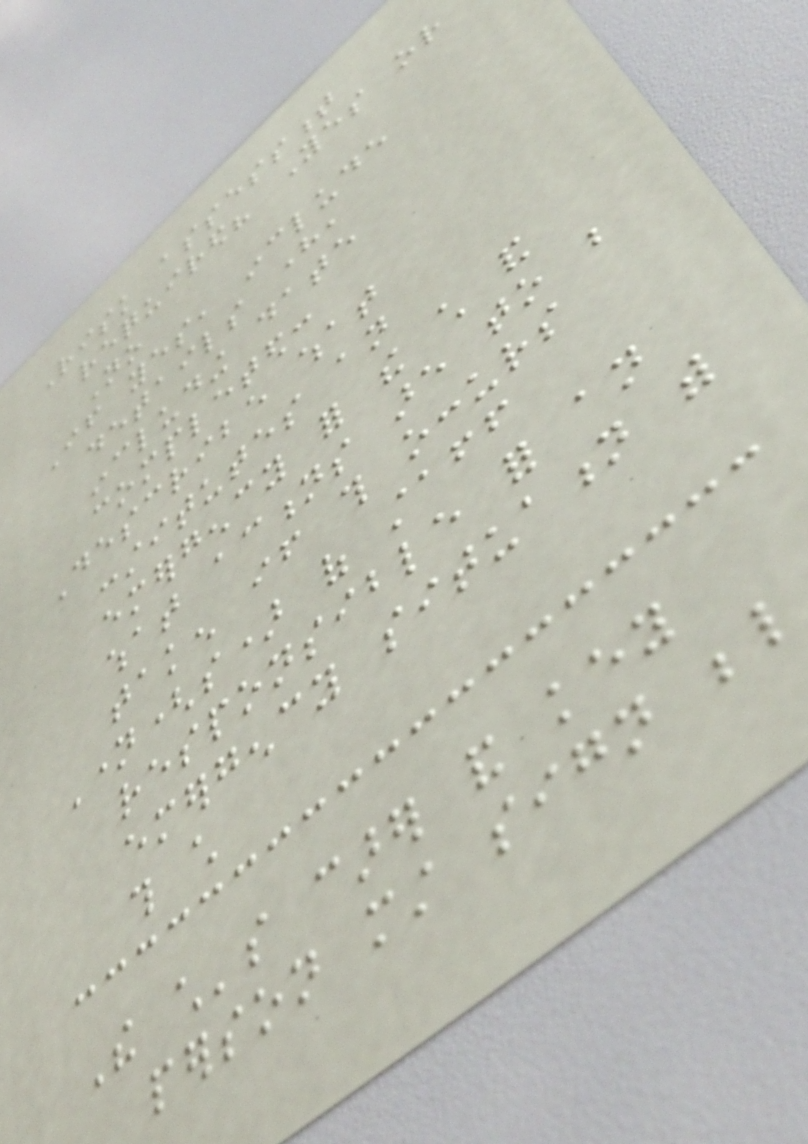Risk assessment
required? Yes or
No
If yes, include
details here,
including date
completed:
Describe what
constitutes an
emergency for the child and
what actions are to be
taken if this occurs
Name(s) of staff
responsible for an
emergency situation with
this child
The child's carer and key
person must sign below
